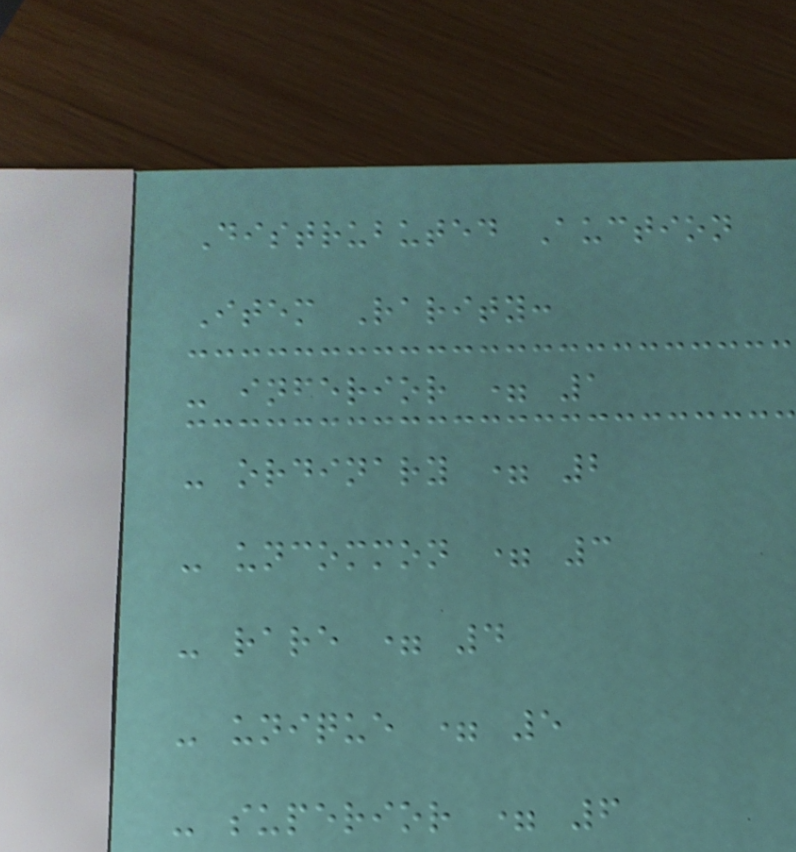Distrubuted Auction
Item Rarity:
- inferior = 1
- ordinary = 2
- uncommon = 3
- rare = 4
- unique = 5
- superior = 6
